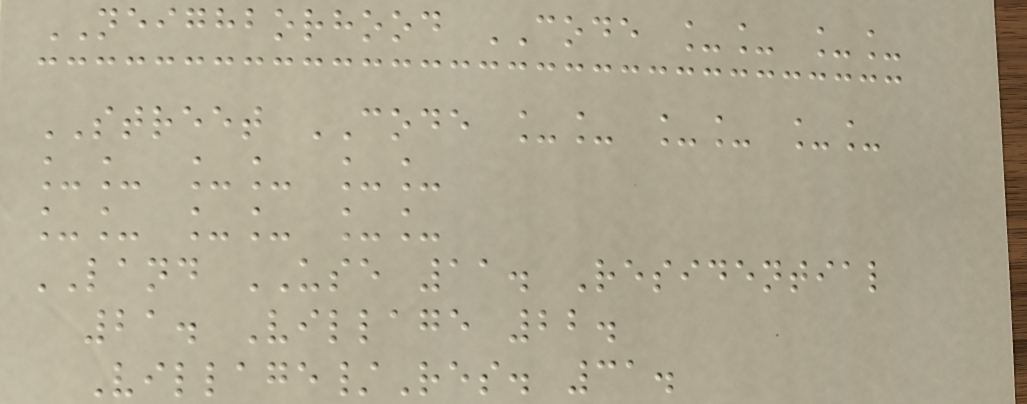NEIGHBORHOOD CODE __ __
STREET CODE __ __ __
__ __ __
__ __ __
LAND USE 11. Residential
21. Village 22.
Village/Res. 31.
